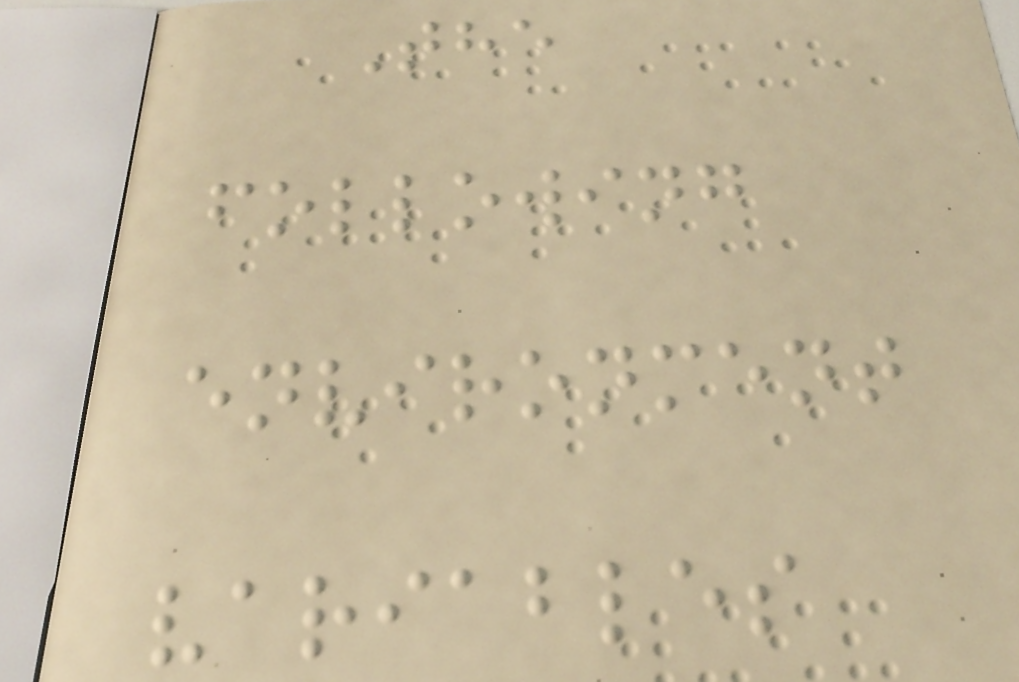The
following
environment
variables
